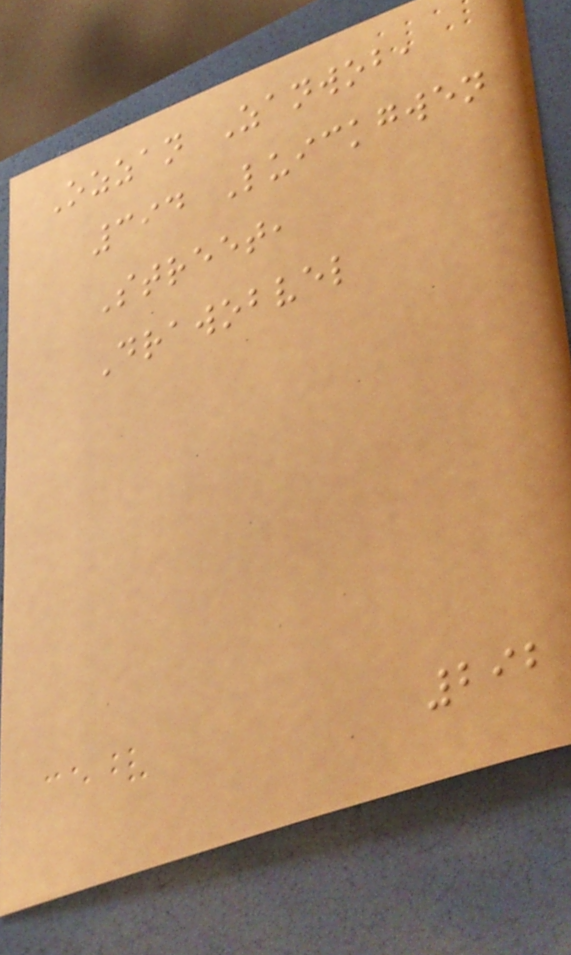Ozzan Zanwob,
394 Luickgwen
Street,
Drawobvel
292
